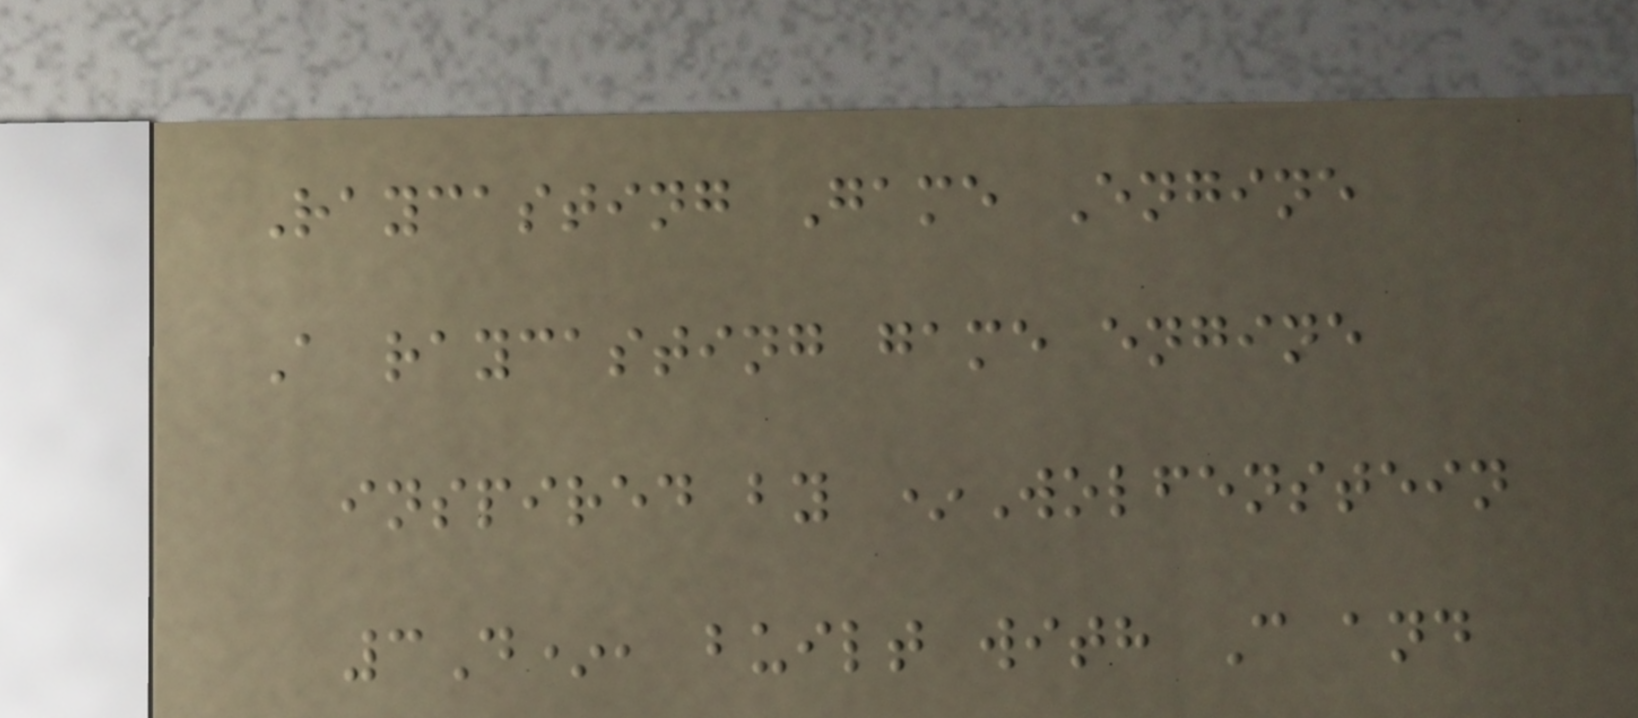Raycasting Game Engine
A raycasting game engine
inspired by *Wolfenstein
3D*, built with C and
